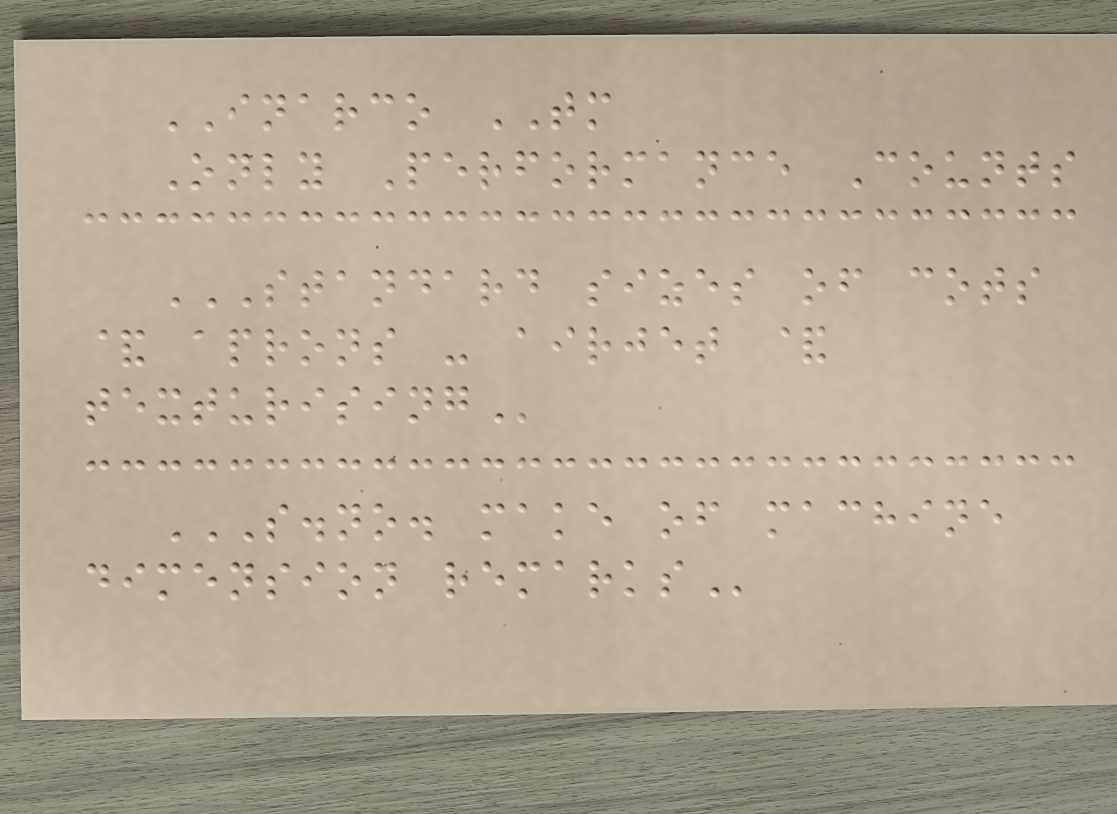INARCO TM
Only Performance Counts
STANDARD SIZES OF COTS
& APRONS - AIRJET &
TEXTURISING
S.NO. MAKE OF MACHINE
DIMENSION REMARKS
